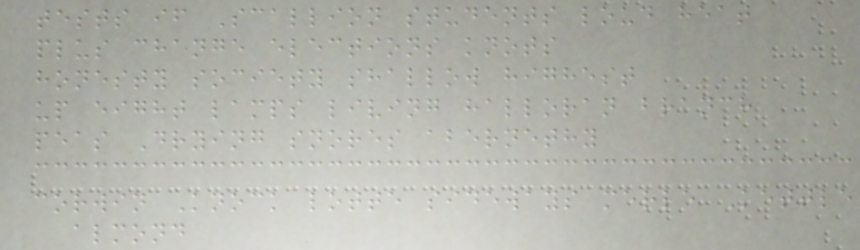tests if Scallion students loud heat
plus change elections knots
honesty society shallow highest
up eight lamps living halloran branch
peas Drying snores abernethy
corwin Knock lotte sideways merle Kettle
almond
